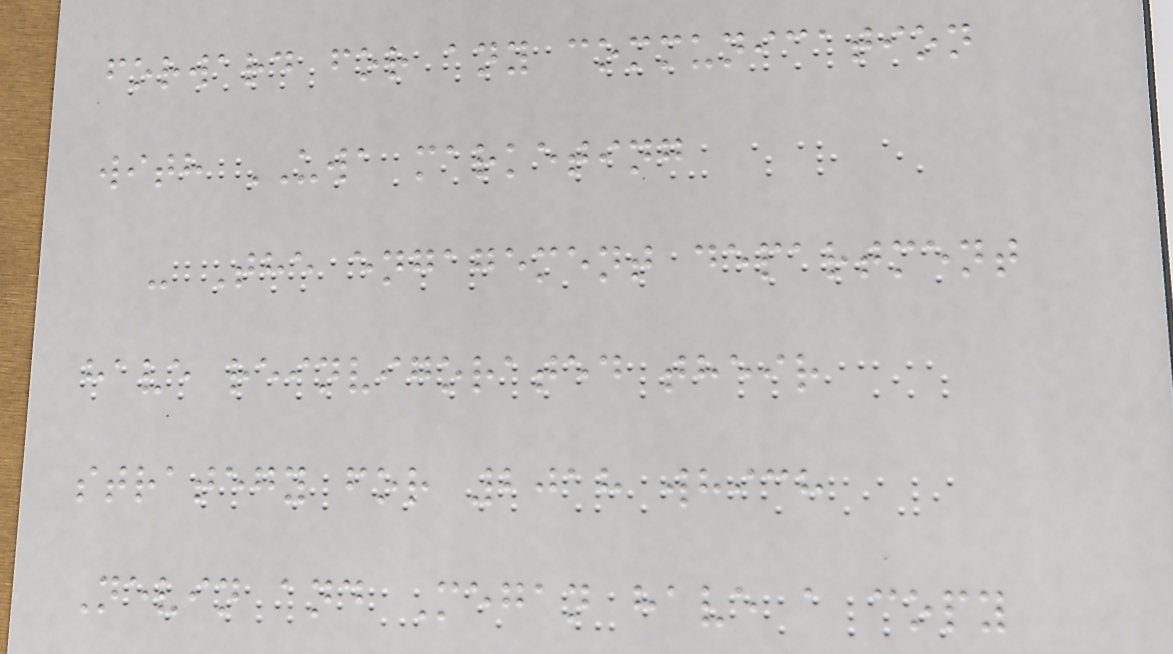forward for any communication
with UWA marketing
- The engagement department
have reinvigorated their
strategy for 2018 which
Nevin and Megan have a copy
